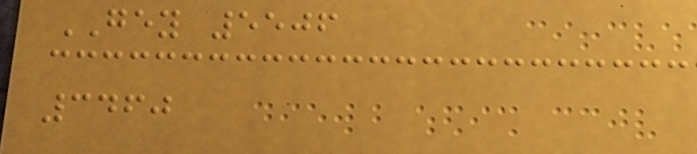GEY 5506
3460
